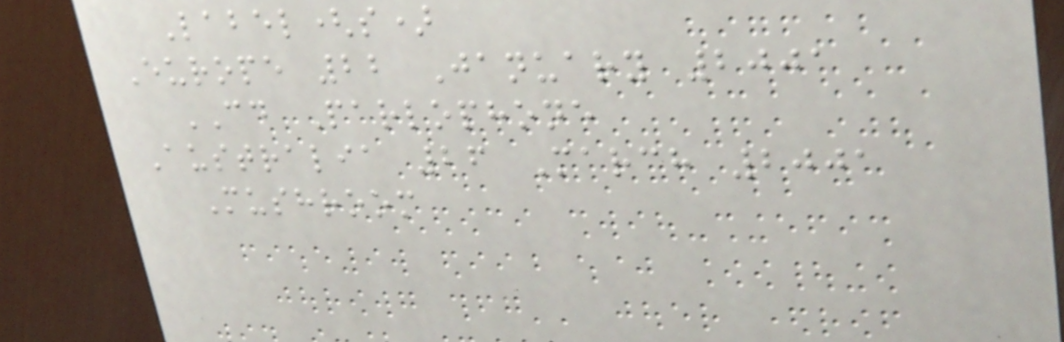Label(s)
Europe 22 January 2001
CD Parlophone
Australia 26 March 2001
Mushroom
